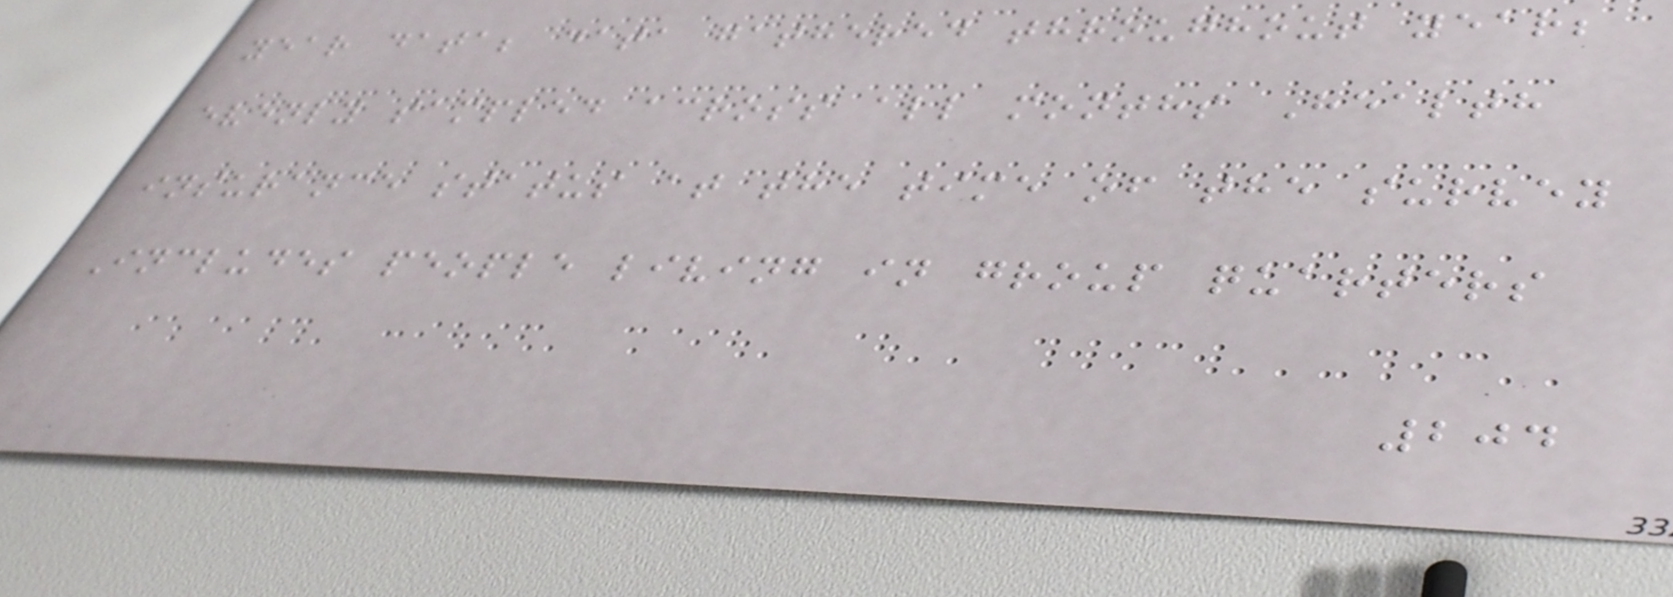year data; data gathered throughout year;
evenly sampled across all months Health
insurance status at the time of the survey
Includes people living in group quarters
204
